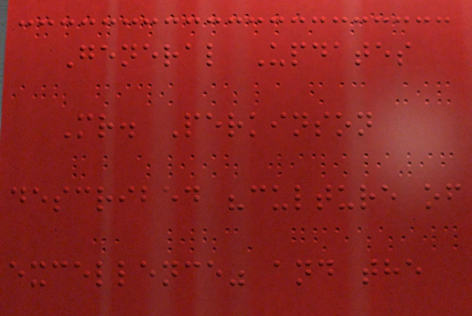General Updates
Mr. Perkinson
described "culture of
excellence" and the
